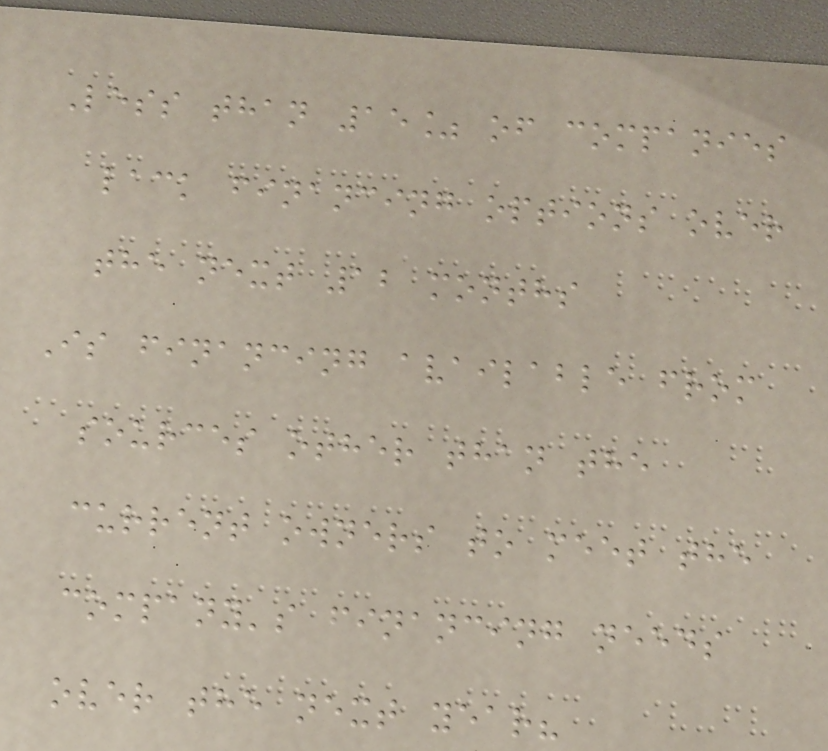Less than 15% of companies
lack financing options over
the next 12 months
Is financing available from
sources other than the
current owners to meet the
company's financing needs
over the next year?
